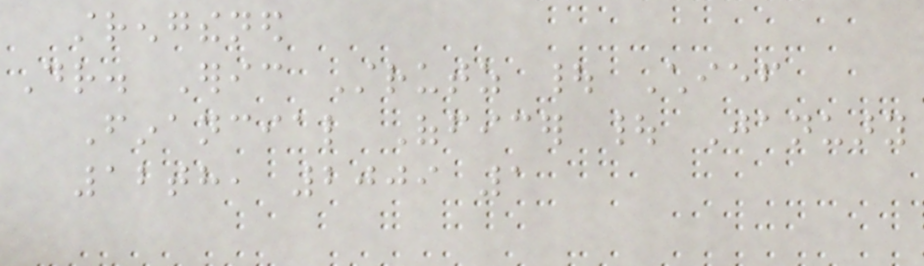strengthened
Dr. Eric Strutz | Chief
Financial Officer | January
12th, 2009 1
